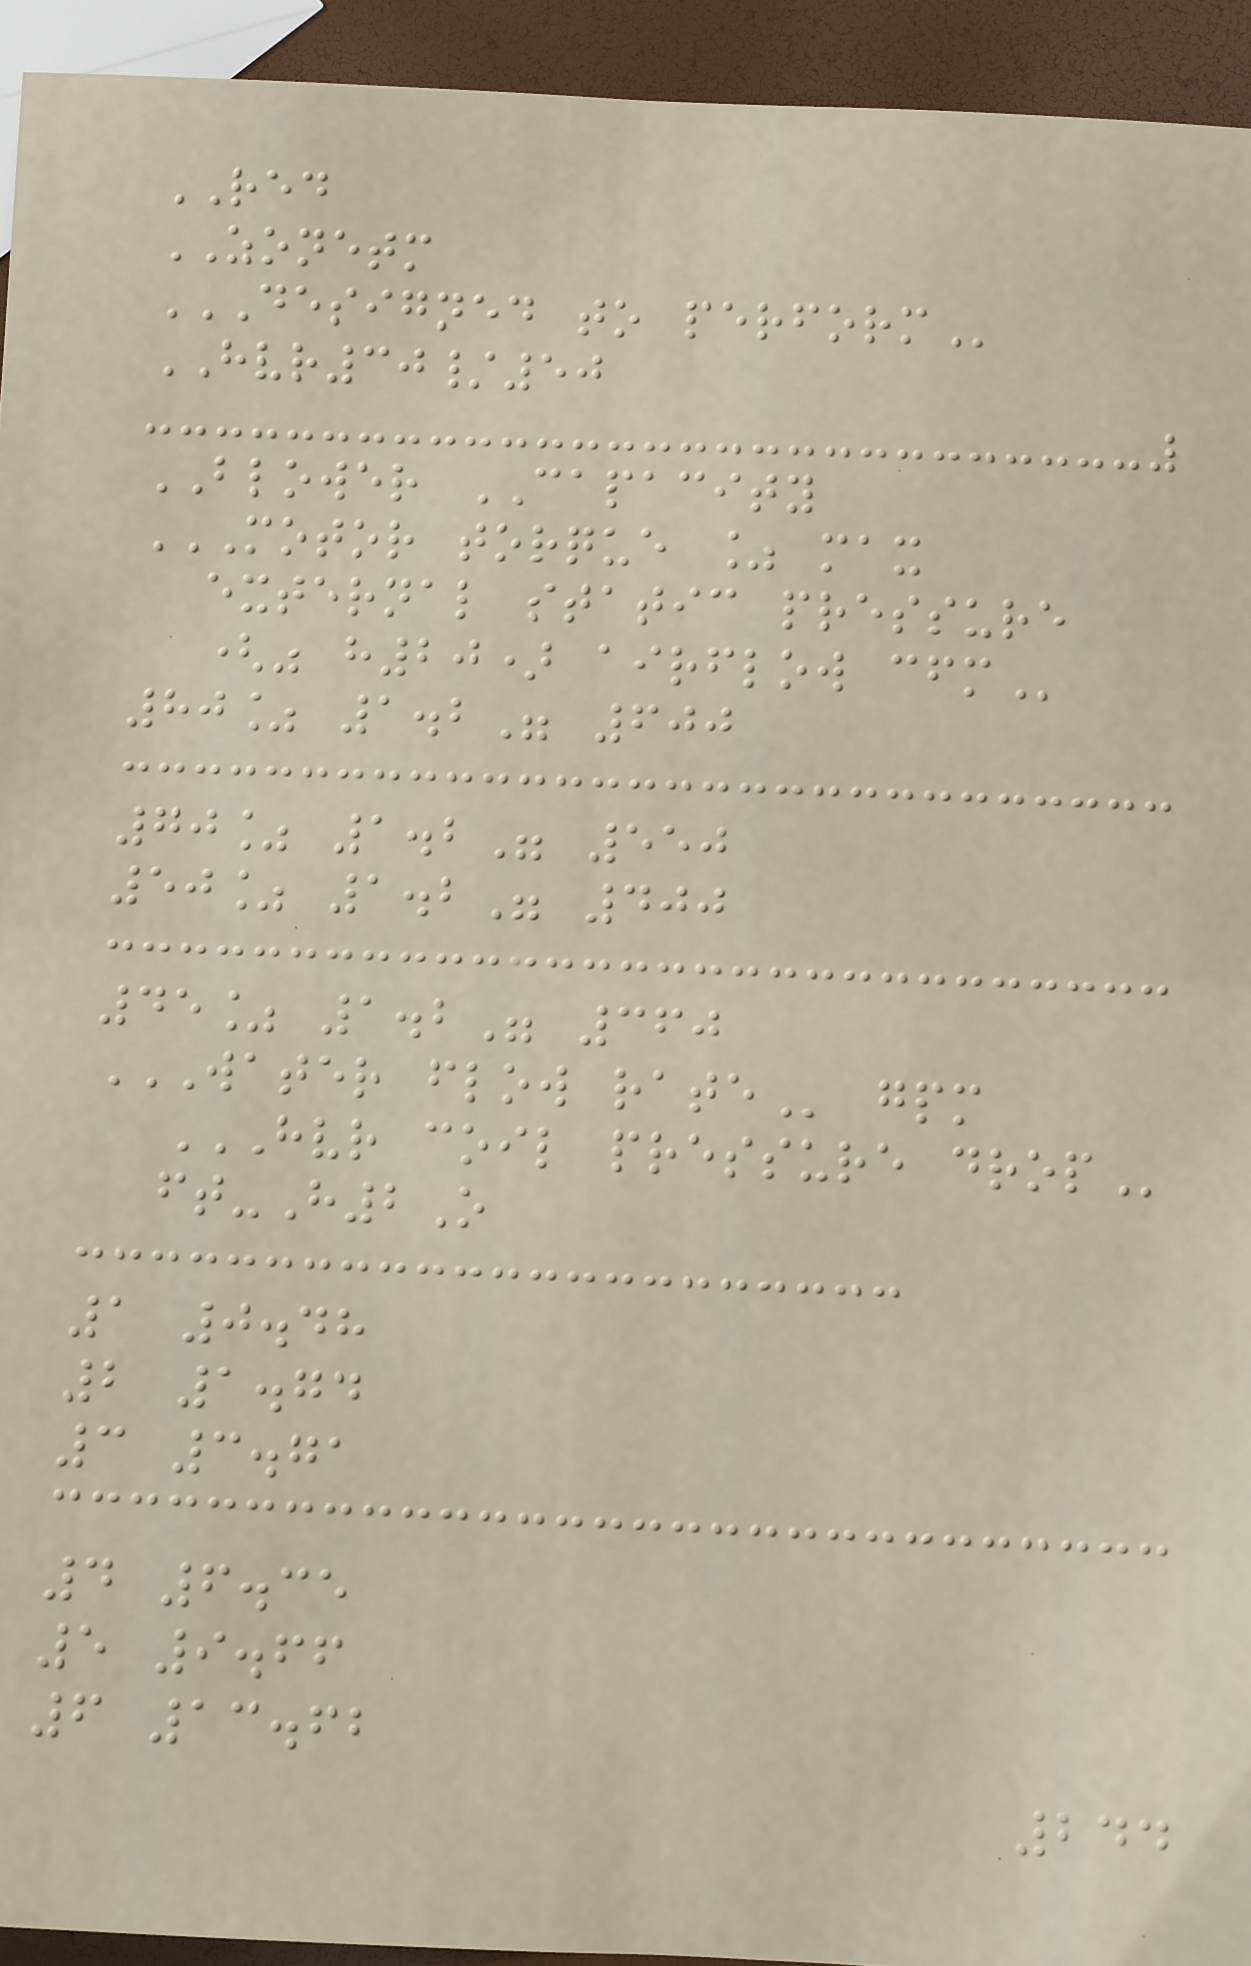RED
ZONETM
DESIGNED TO PERFORM
HVR30/50
BLOWER CAPACITY
MOTOR TORQUE % MAX
EXTERNAL STATIC PRESSURE
(" H20) AIRFLOW CFM
80% 1.2" 600
70% 1.2" 550
50% 1.2" 400
45% 1.2" 360
WATER FLOW RATE gpm
HVR COIL PRESSURE DROP
ft-H2O
1 0.48
2 1.74
3 3.71
4 6.35
5 9.66
6 13.62
244
